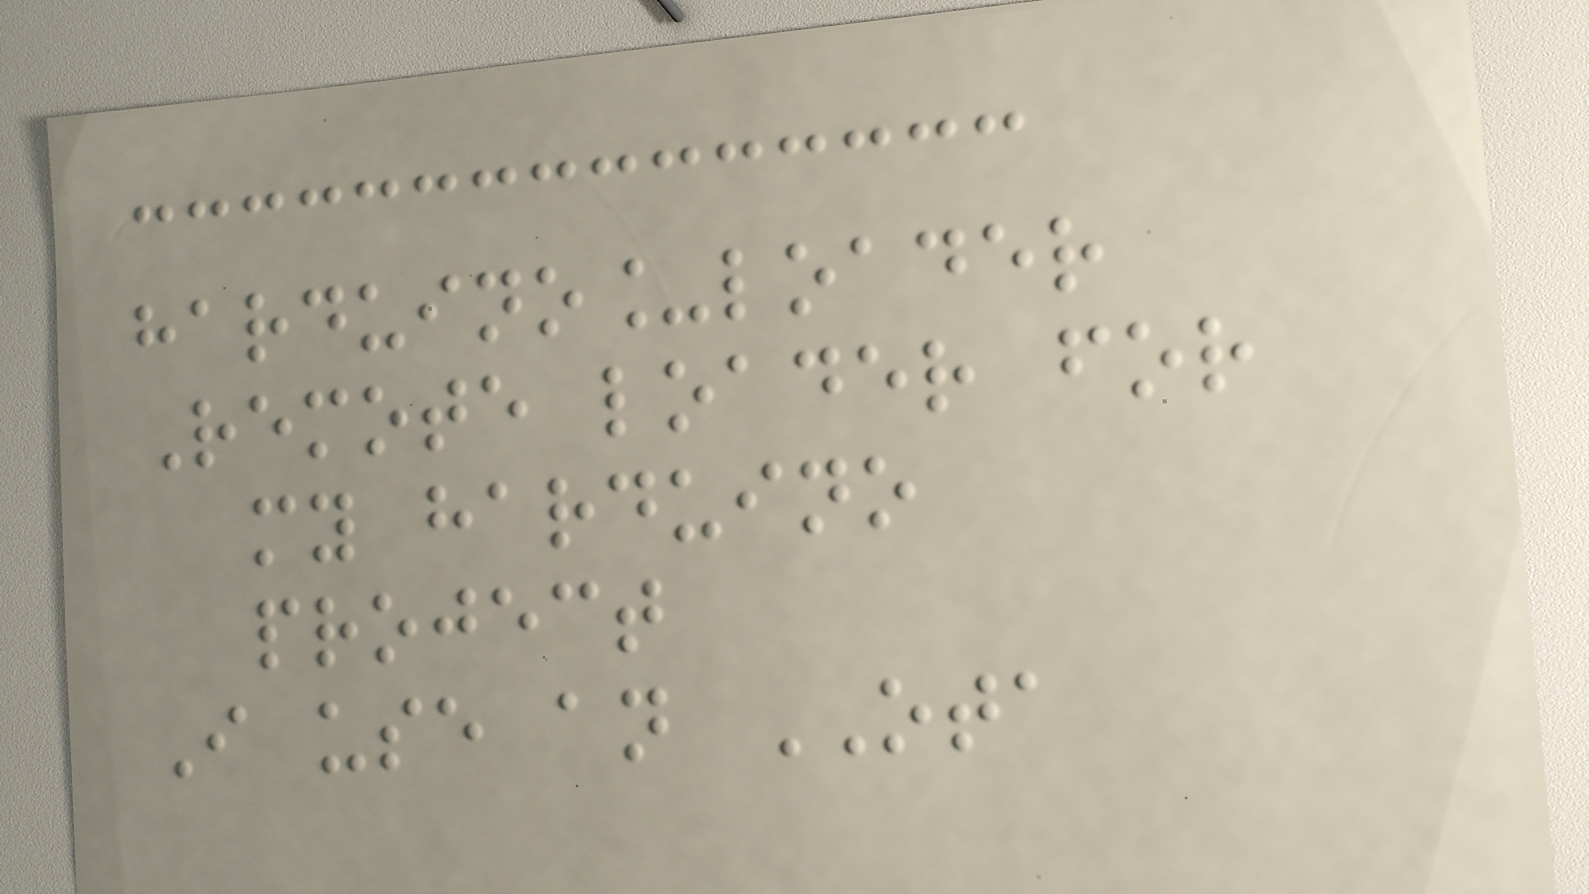harduino_loader
Remote loader for
my harduino
project
I use an OTA
